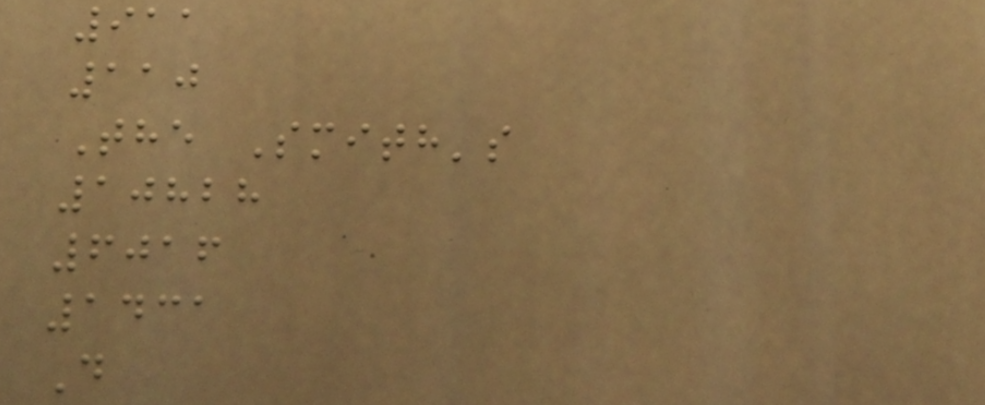911
110
The Smith's
10828
6016
1431
D
